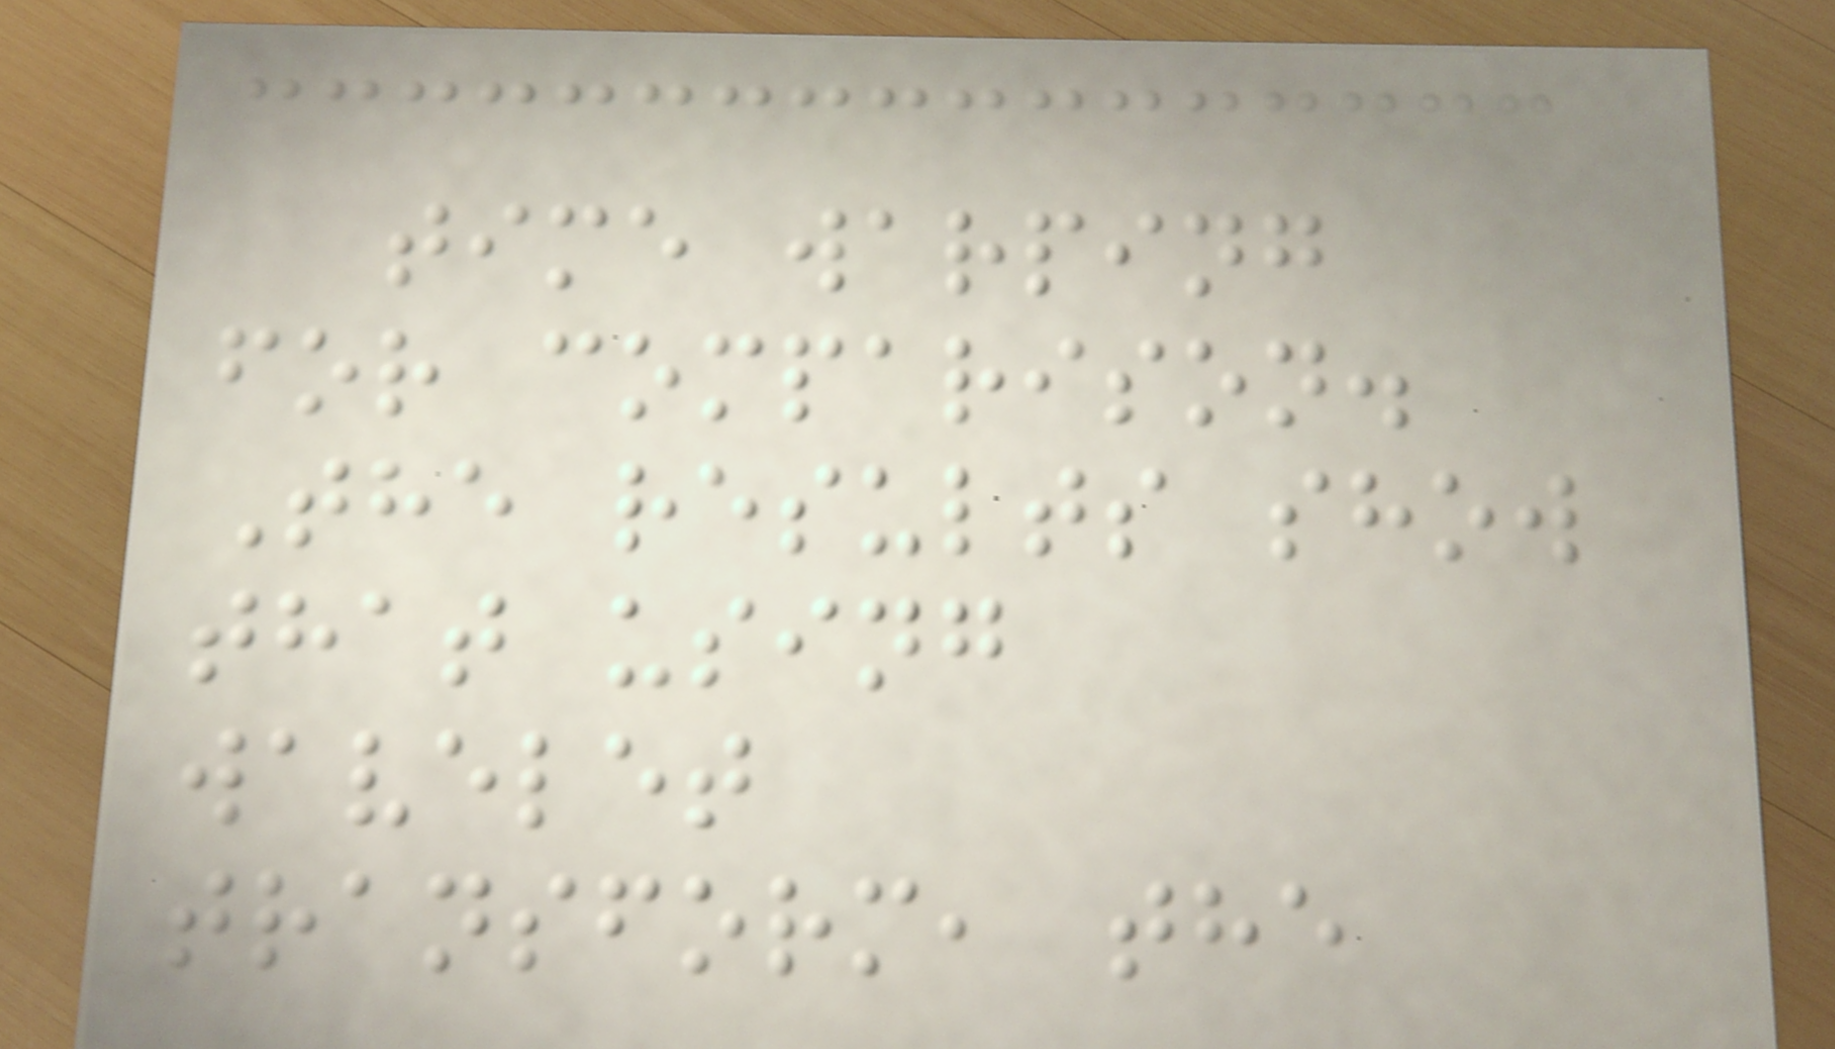time warping
for comparison.
The results show
that using
wavelet
transform, the
